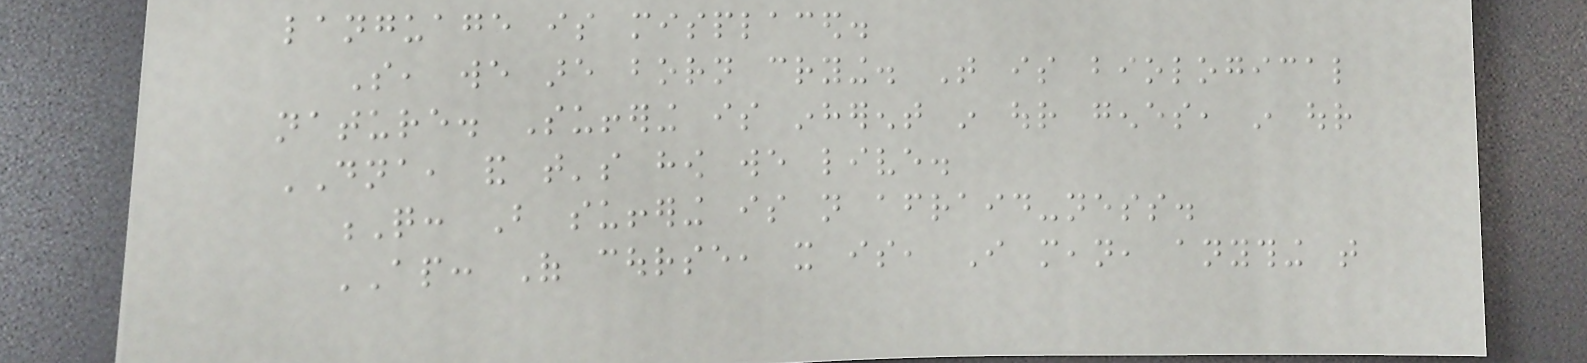language is misplaced.
So, we are born crying. That is biological
nature. Suffering is inherent in our genes, in our
DNA, and that's how we live.
Q: But suffering is not afraid-ness.
AP: Of course, it is, I mean, anything that
